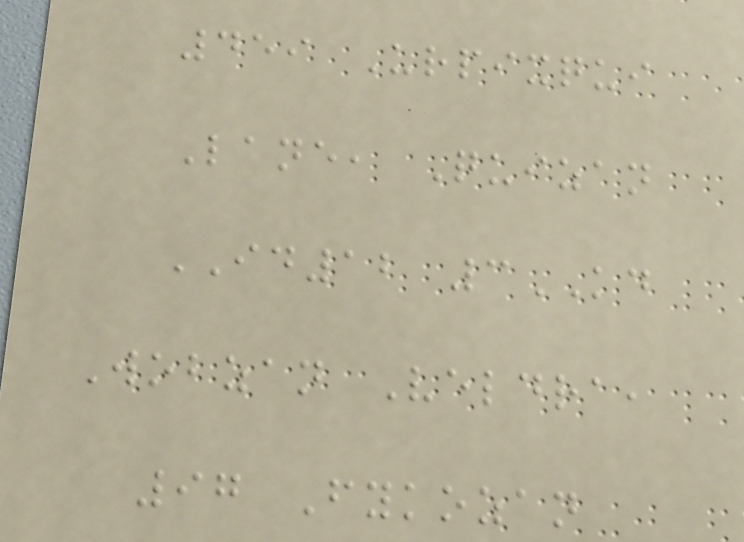459 Urpixqui
Lane, Quizan
ID12 3KD
Wobzan Veldra,
97 Fykozan
